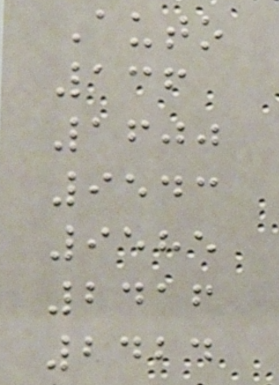Auto
136
1600
9543
9585
2416
2424
